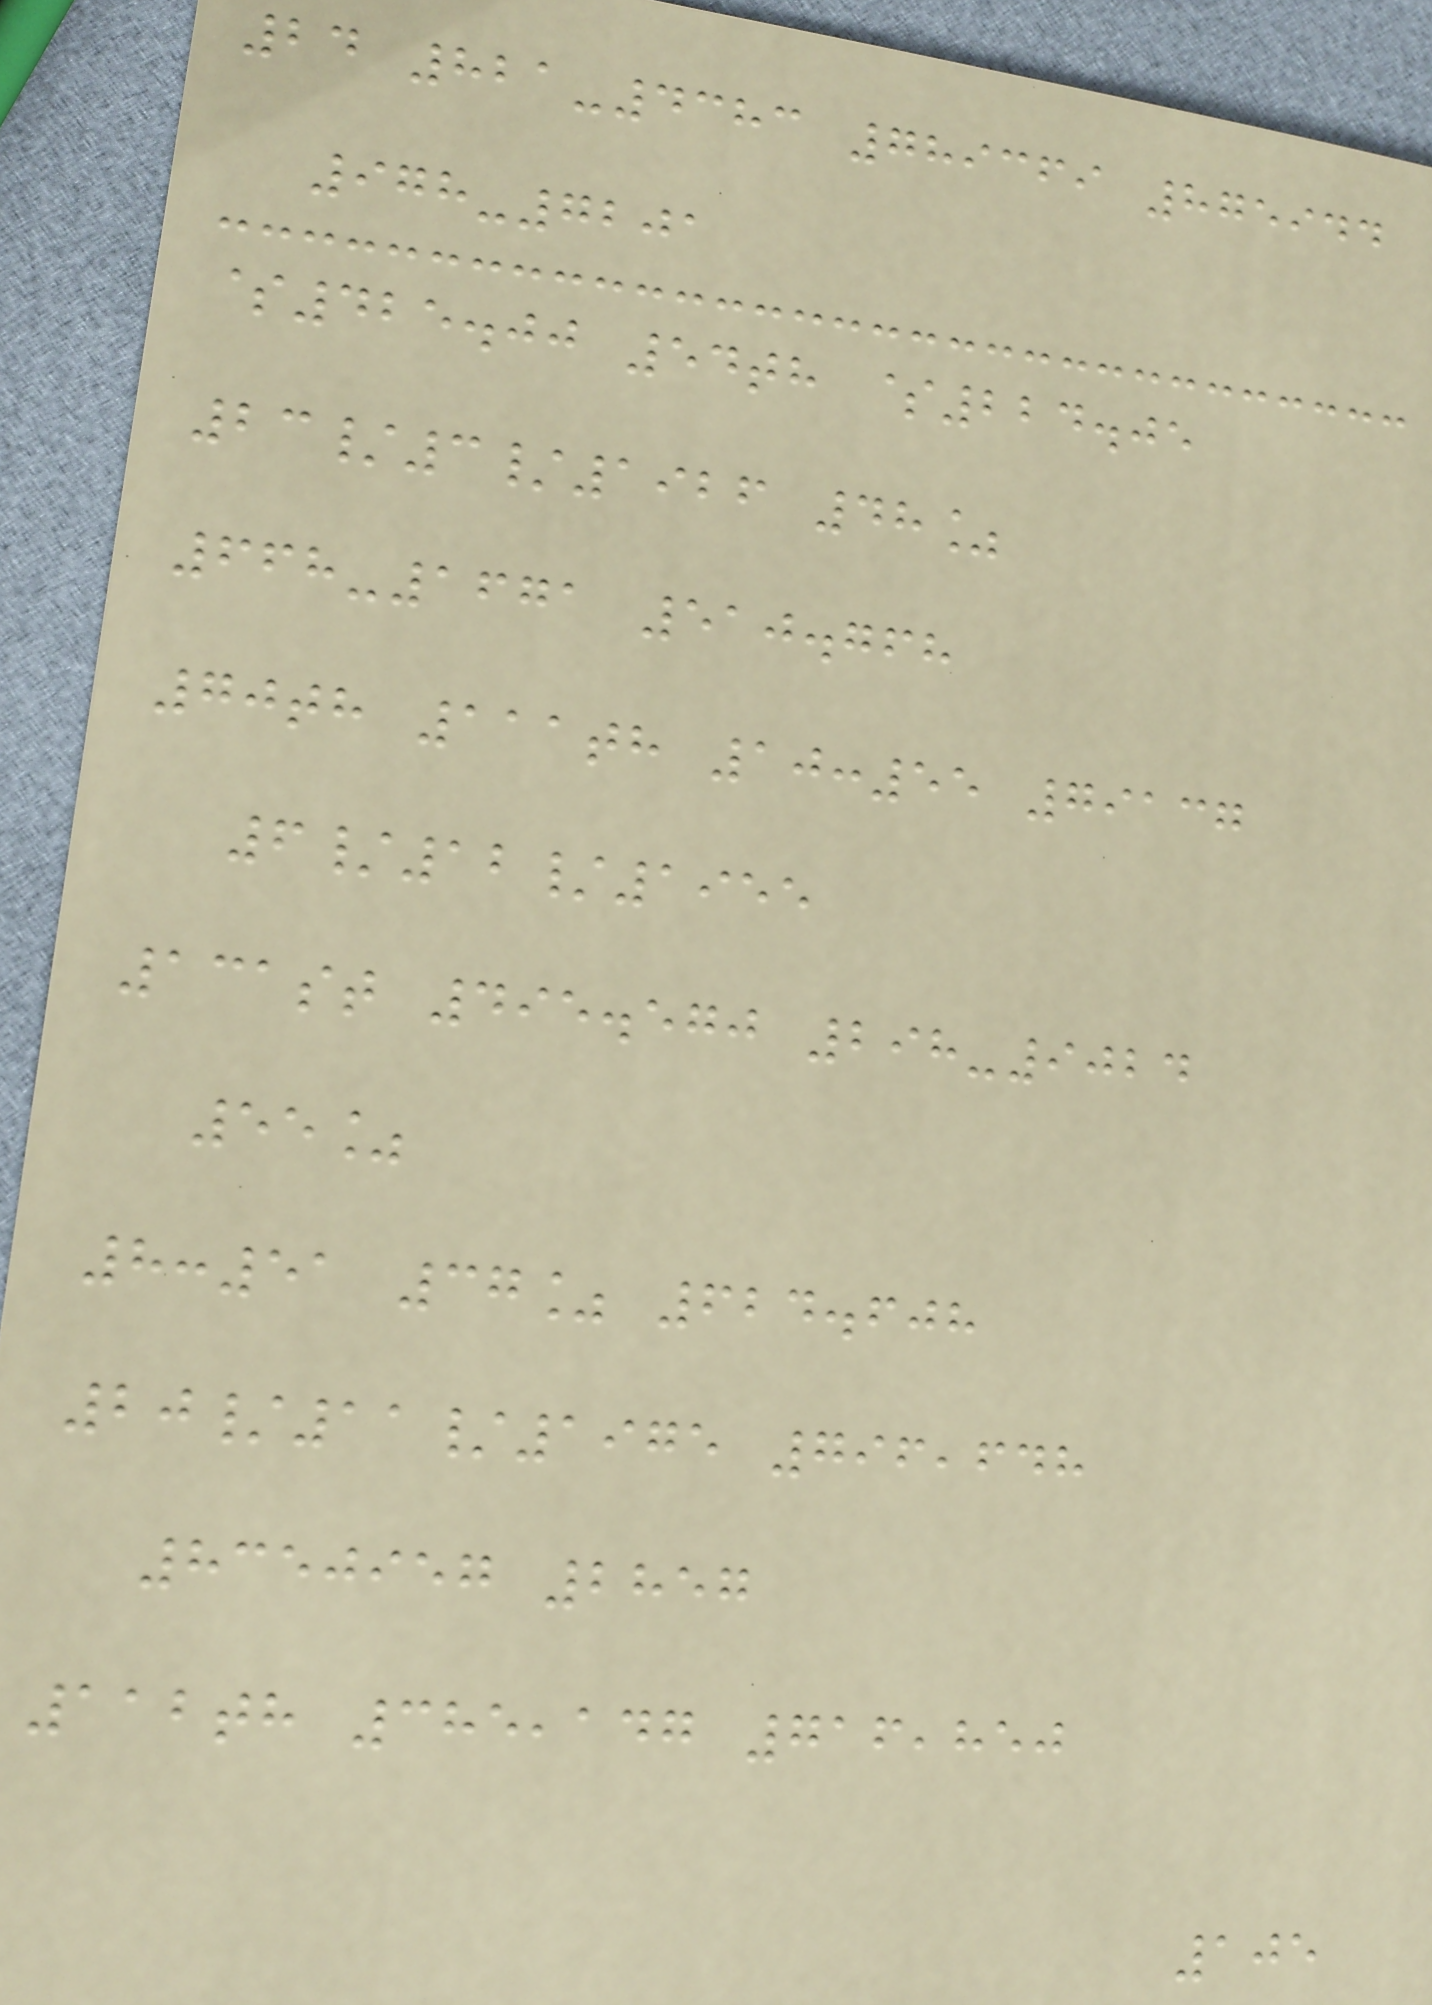24 821-4383 789369 875944
978-7201
$425.00 54th $224.05
23/3/1926 48%
668-1671 510.768
70th 111th 10:55 79137
6/12/1955
131st 495.570 298-9024
55%
8:51 37% 624.608
20/11/1975 796,648
8350957 2857
112th 385,147 716,850
105
